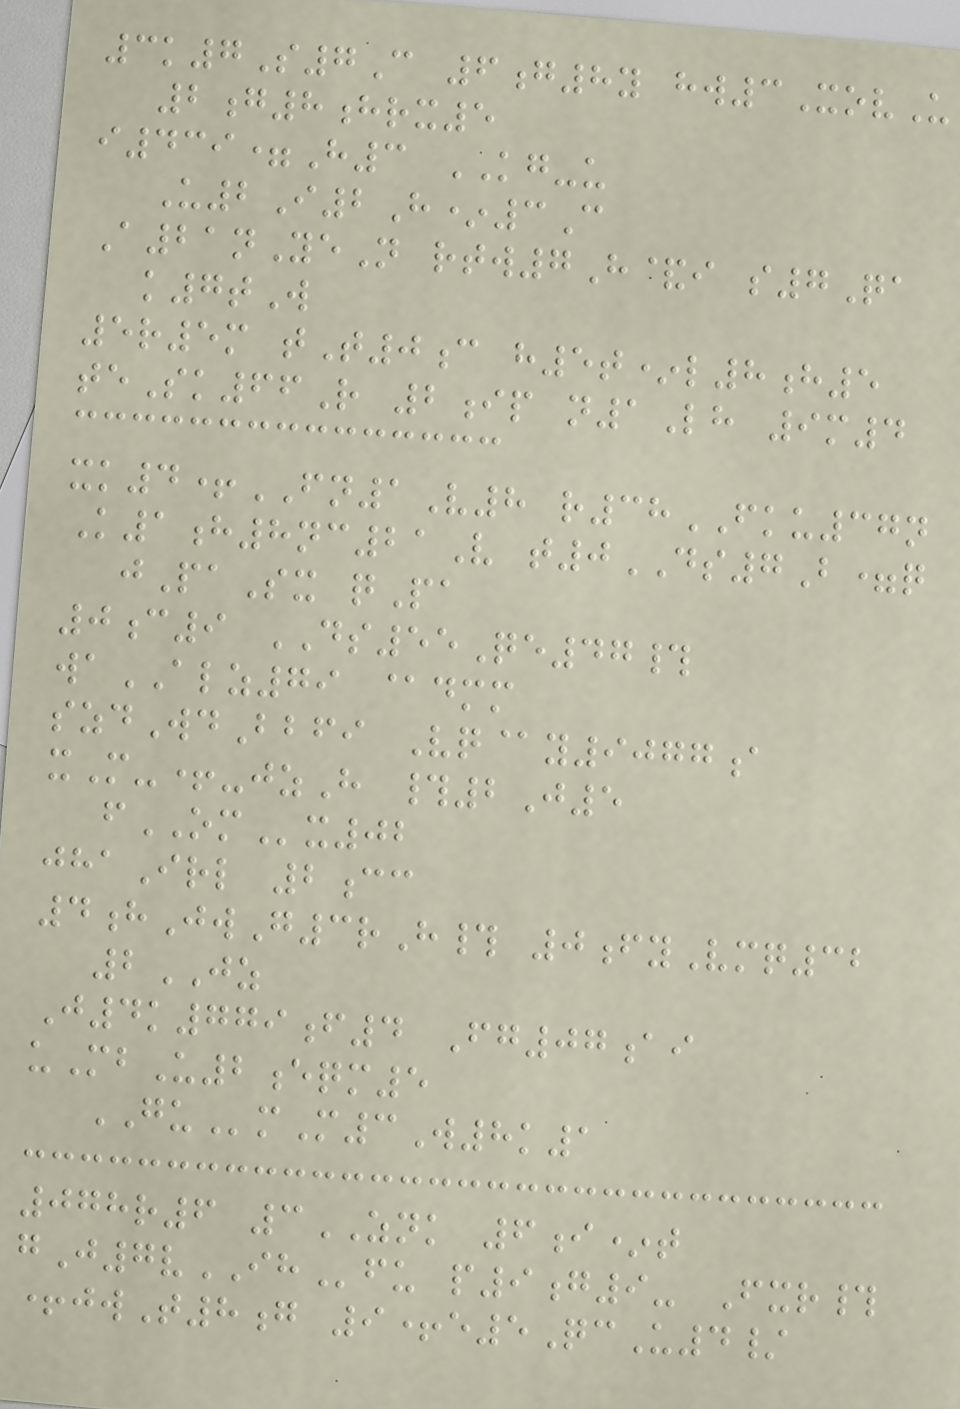3k7S7C 6g8y hw3XovU
2g8hrx5
i439=H3 KG-u
U2I2H*3C
A21nYeN rtw7H&i s7Qa
k7tW
5r5m tT0c h5t*l8h5
teSk66R 2ip n1Lh 9m4
xk4+FN1V8 r38FKU37n
K1h8nc21V t0DS7B=q
jPaSx qPa
0c9 DS55Qe47#
waALZ79 @dmm
szdWdBbfi Vq@y9077a
xM-+-jzH #2J5
fOMx02
jhaIrl 2cc
4hJwG3rH# 0fyVmq32
2JZ
J4k779f4 Fg07ai
uMbU2eqm5
GUmM3W8k1
078r6 3ZNK 6i*t
gJ7vIHfu p9g9- Fxr#
+jwT8g 9+e5QcU4/
